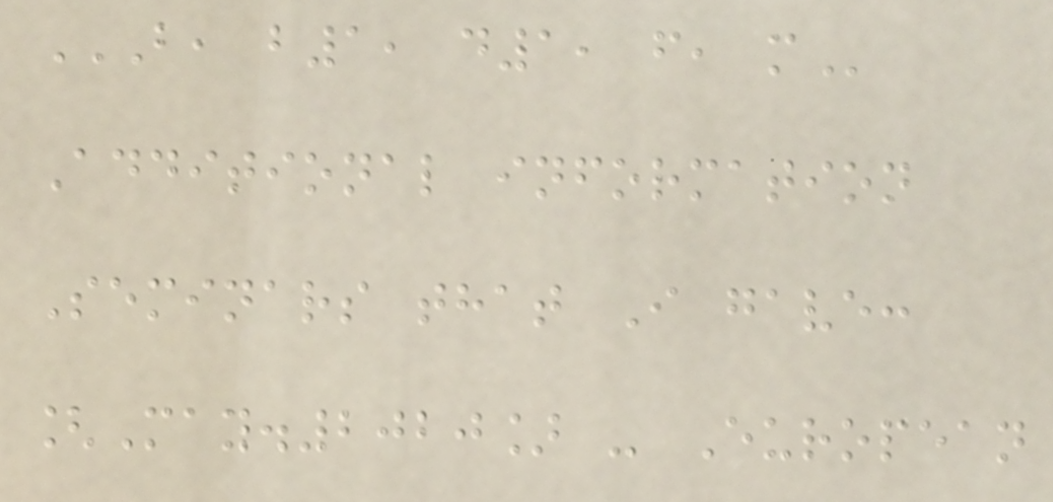B, B1, D1, F, M
Additional information
Seminars that I gave:
[May.2020] - European
